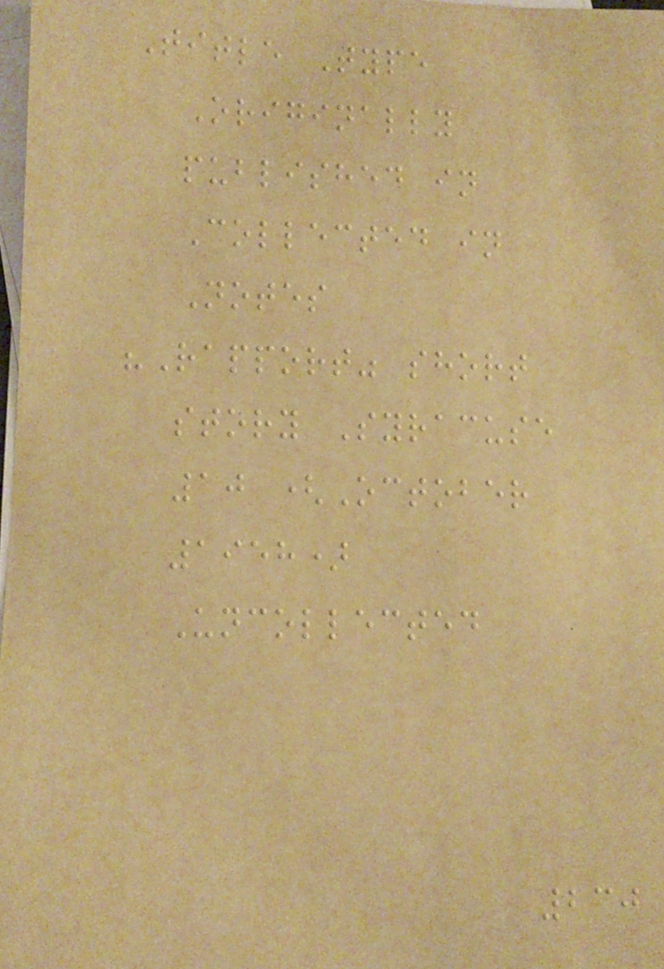Title Type
Originally
published in
Collected in
Notes
"Rapport" short
story Syracuse
10 (October
1958)
Uncollected
230
